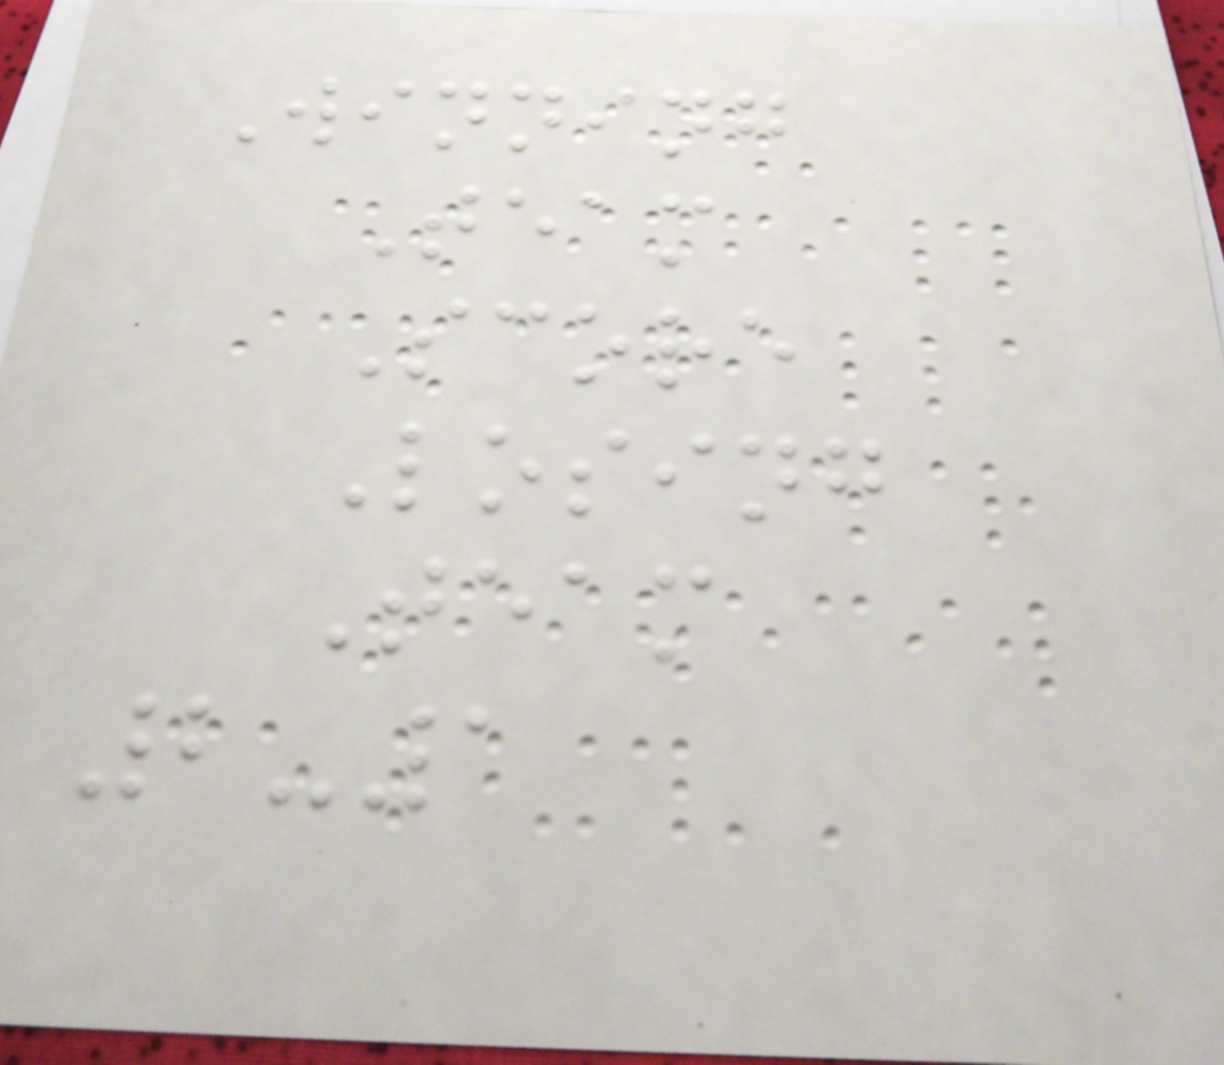Winning
Team
Score
Losing
Team
2-1
